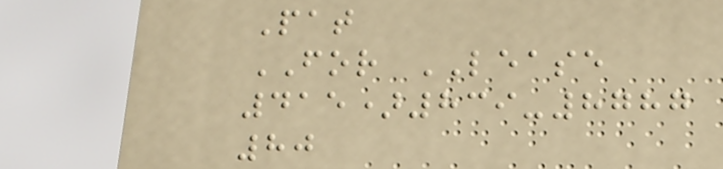Pat
FOR LEASE
415)839-8787
80
